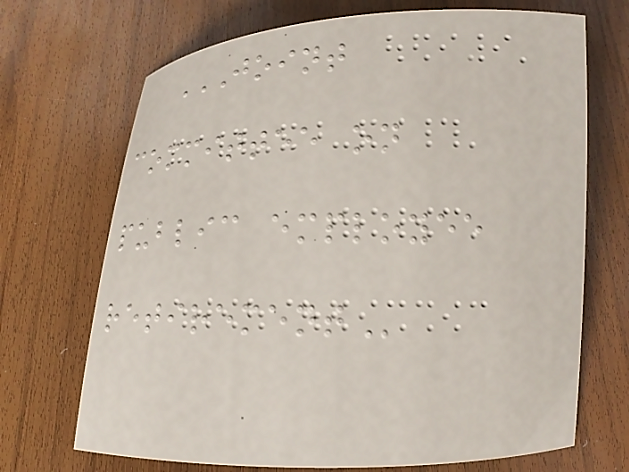JOINT
COMMITTEE ON
PUBLIC EMPLOYEE
RETIREMENT
